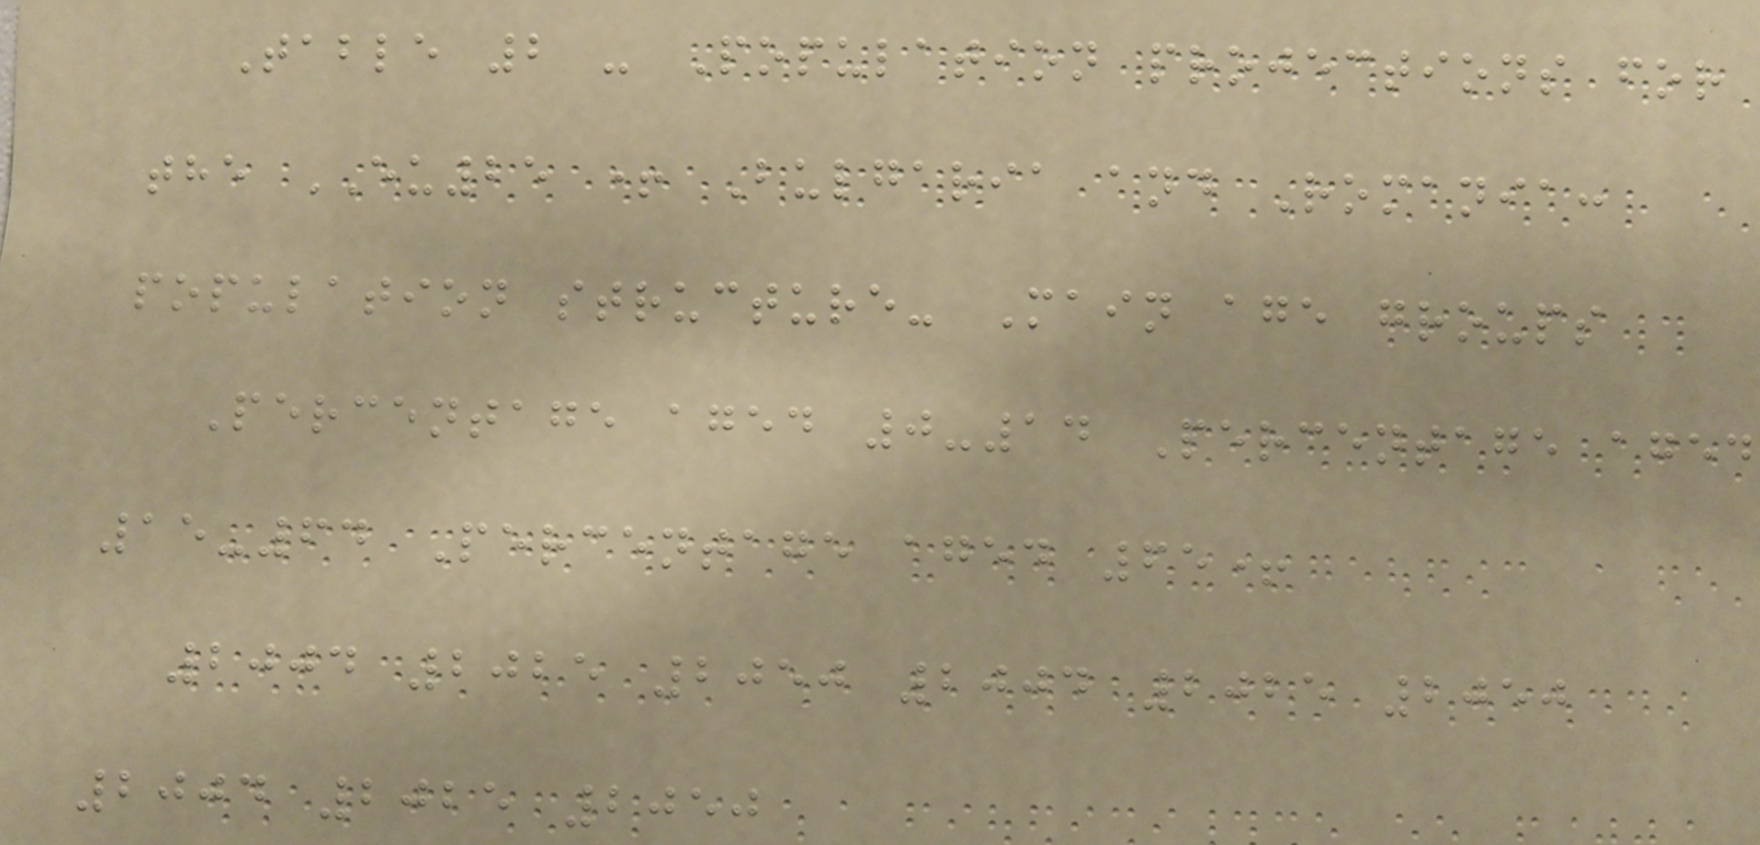Table 2 - Population projections for
the EU25 + Bulgaria and Romania:
population structure- Main age groups
Percentage aged 0-14 Percentage aged
15-64 Percentage aged 65+
2004 2025 2050 2004 2025 2050
2004 2025 2050
